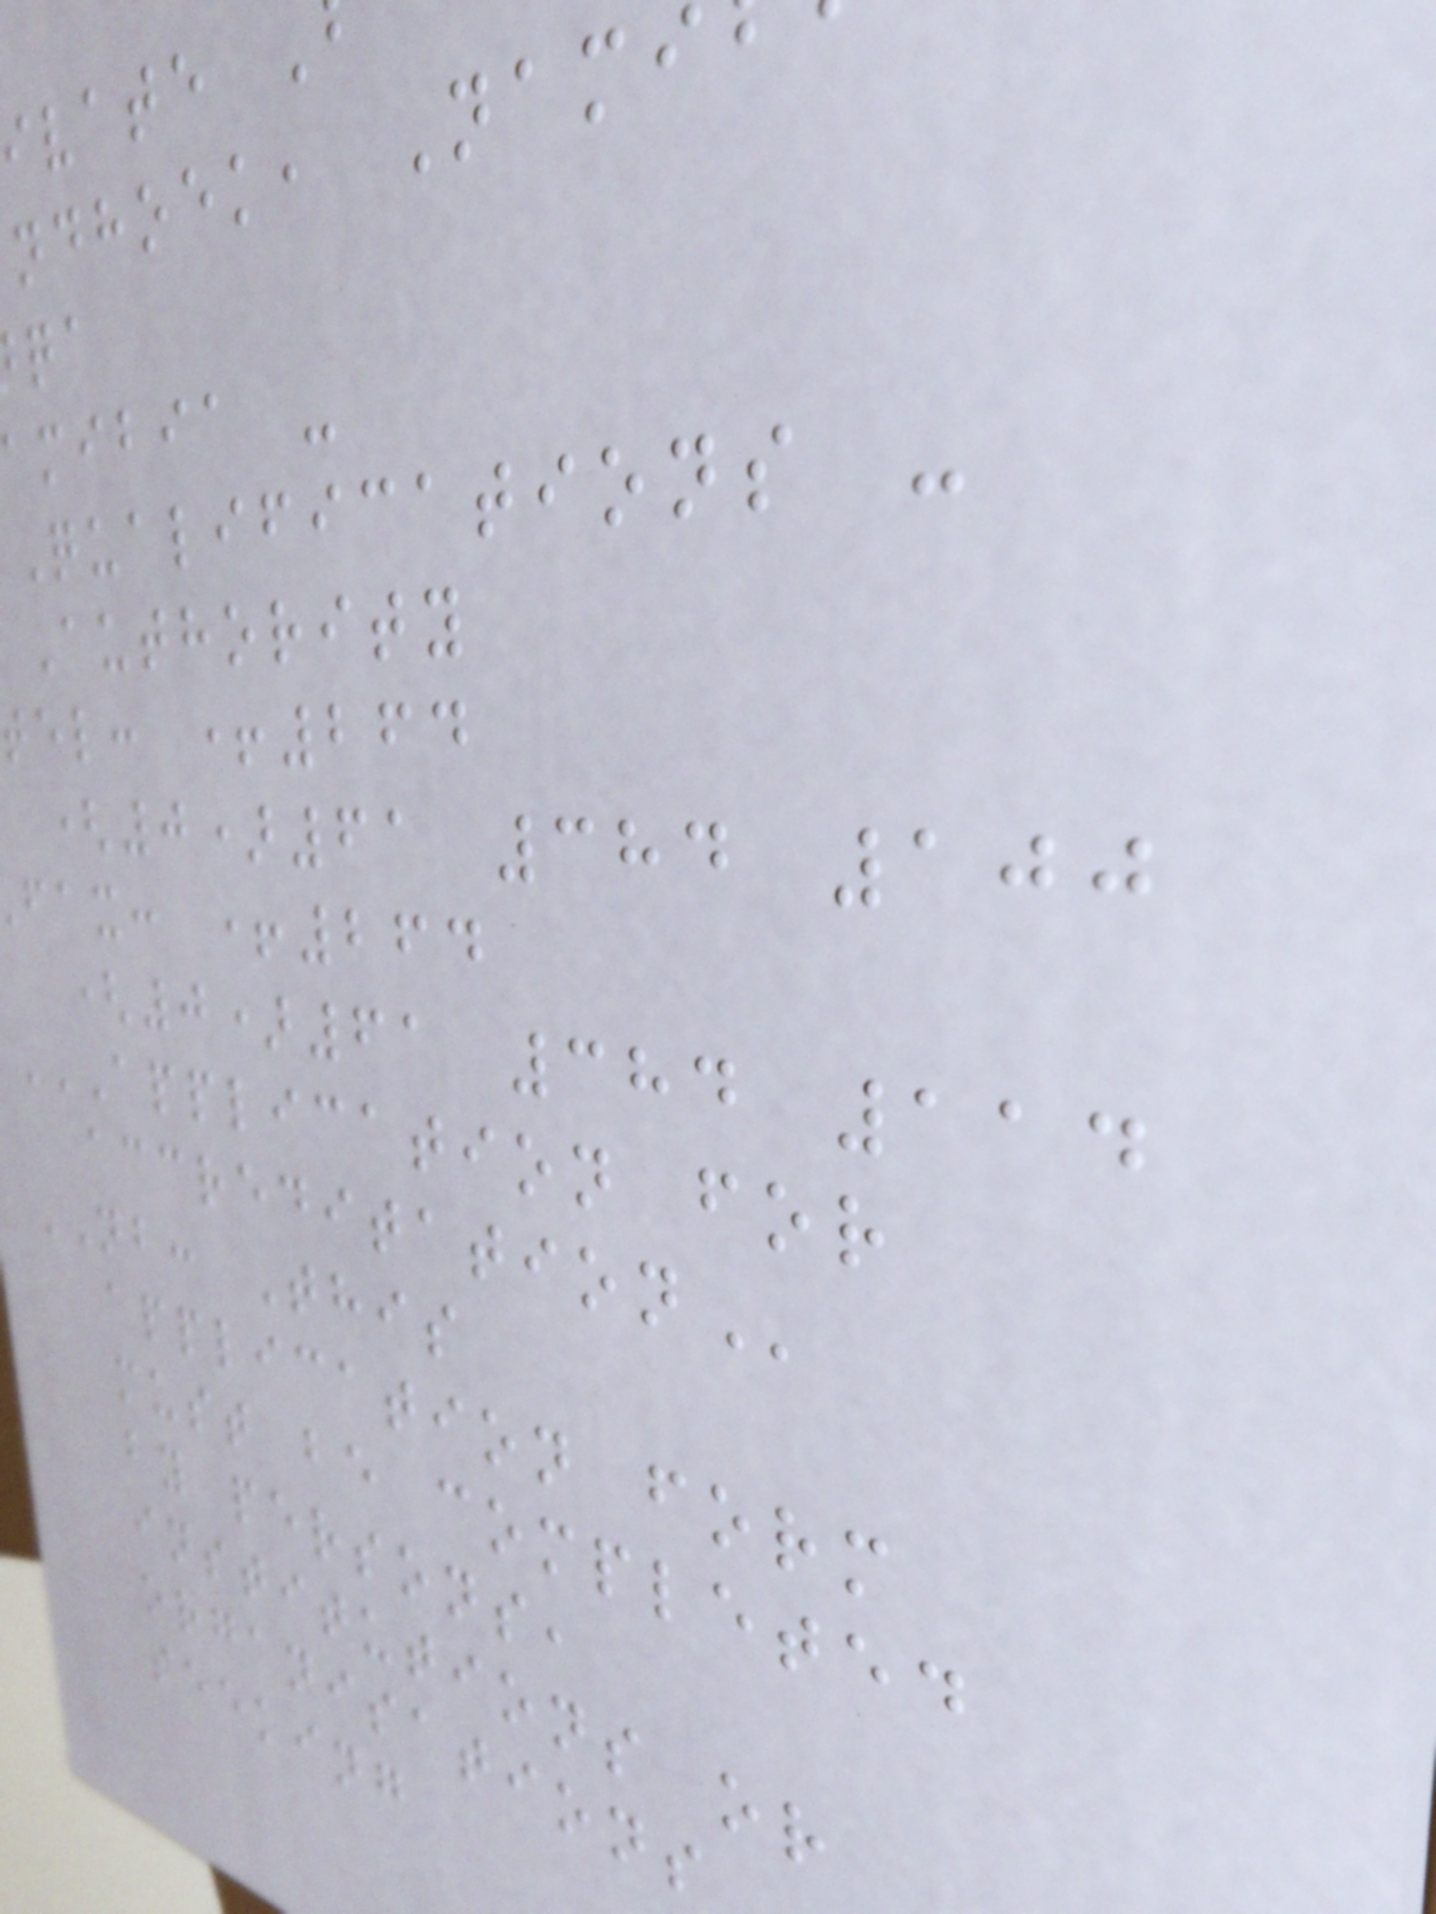ivate
ndhoek, Nami
amibia -
Qualifications -
Authority
tel: +264
(0)61 384 100
fax: +264
(0)61 384 114
APPLICATION FOR
NB: This
application form
must be completed
by persons,
institutions or
organisations
seeking
